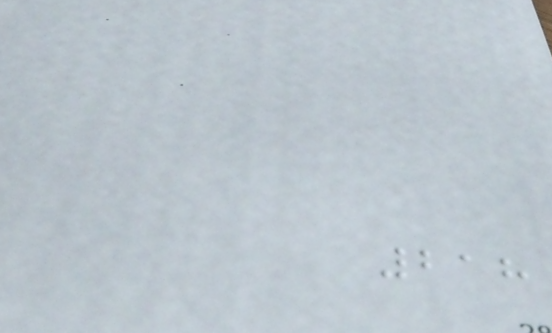218
